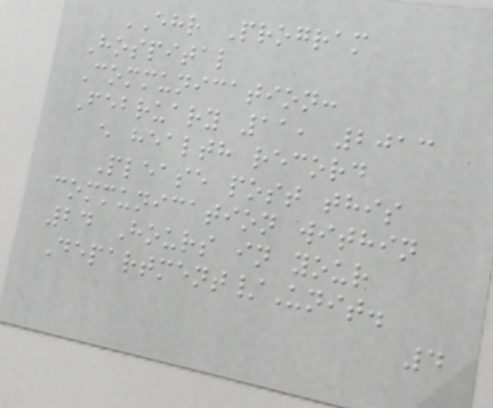EHR Program
Hospital
Communication:
February 11, 2013
e health record
Please post this
communication within
24 Hours in your
Department/Unit.
4
